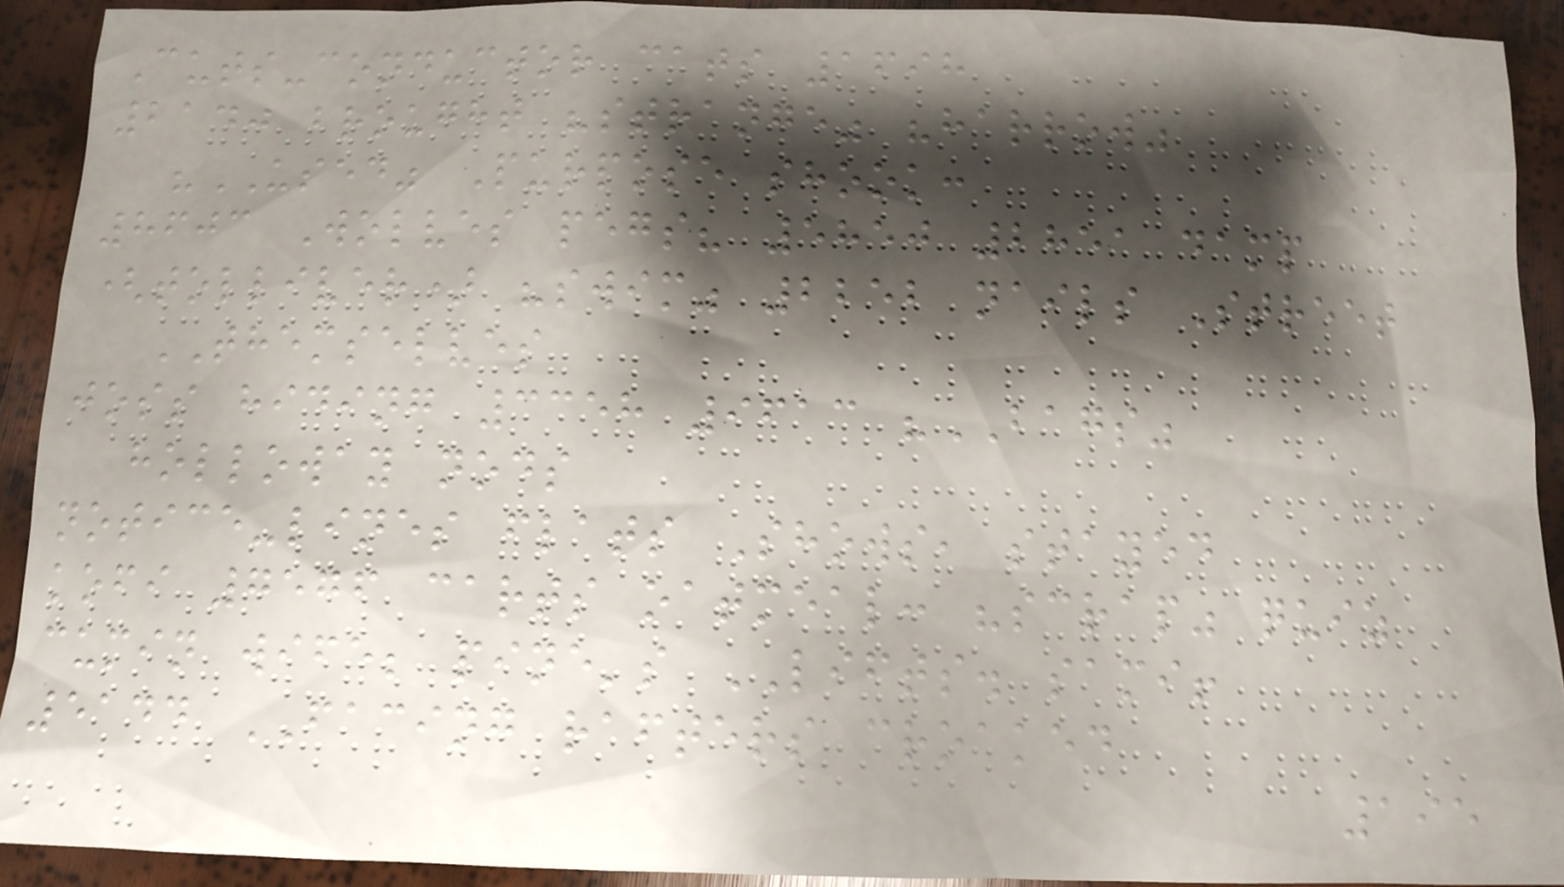Cuts-conductor cats 1698
2140 brought "strange" "harrow"
"USED" Purpose shook:
8603 Wolves pegs? 5850 2851 damp
(tolliver) "swim" 2252 nails Street
THEMSELVES
joss hiding 3358 9613 "BAGS"
holloway nods
notice-lines flats Shows, stayed
kofi 7576 carts oatmeal: "scrap" quiz
cumin wife; pine's LIFTS. sami!
5144 FACING rafters croaked
195
